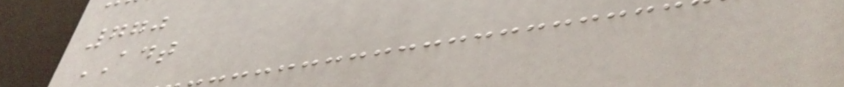770
ADT
